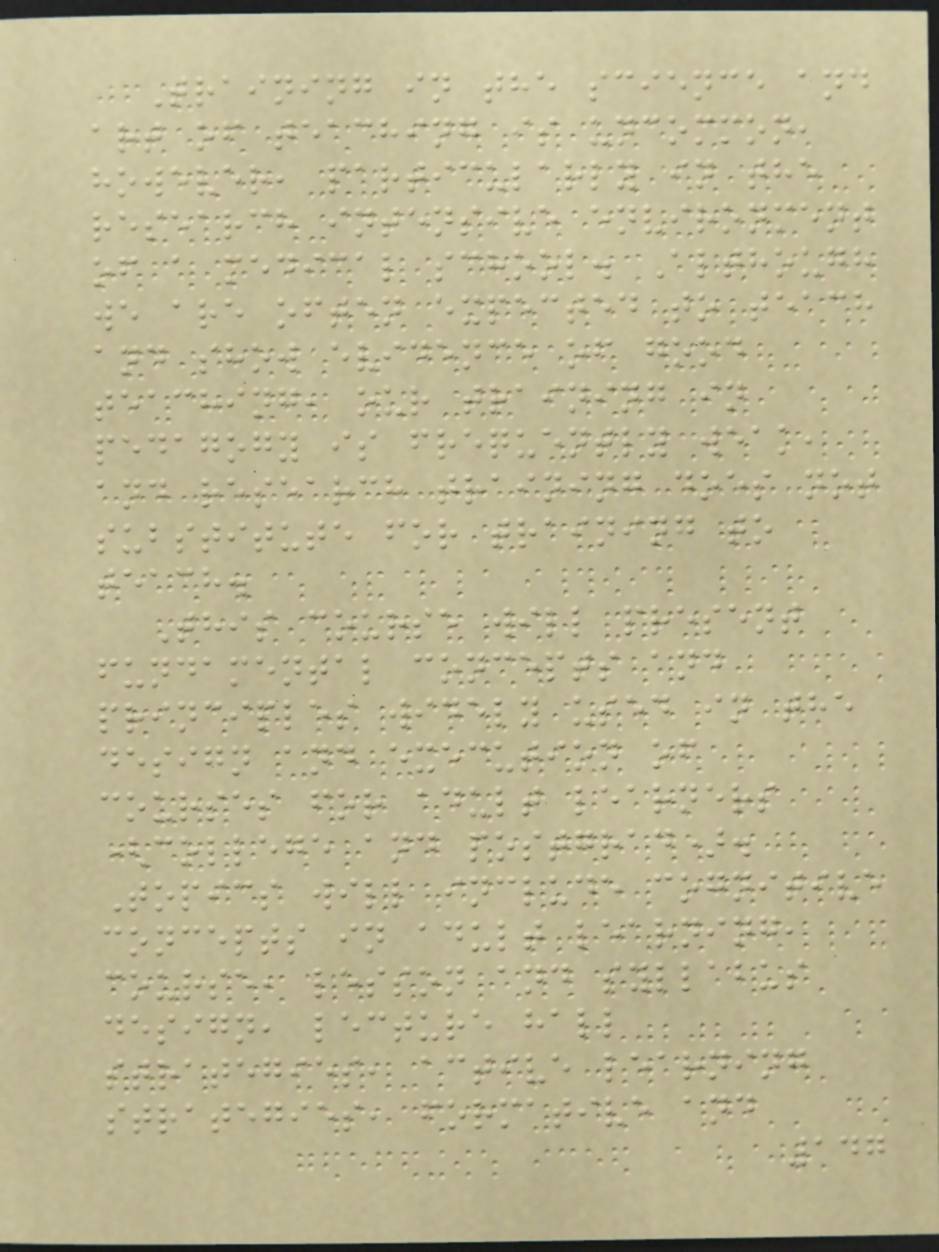Training in the science and
art of teaching is uncommon,
however, particularly in the
research intensive environment
of a medical school. Although
we are often expected to teach
and show evidence of good
teaching, our training in
pedagogy is frequently weak,
and research training does not
substitute for training to
teach.
This course will present
fundamental concepts and
principles widely used in the
design and execution of
courses for adult learners
(college and postgrad).
Topics will include cognitive
concepts in adult learning,
course, lesson and syllabus
design, lecture hall
strategies, active learning
strategies, formative and
147
